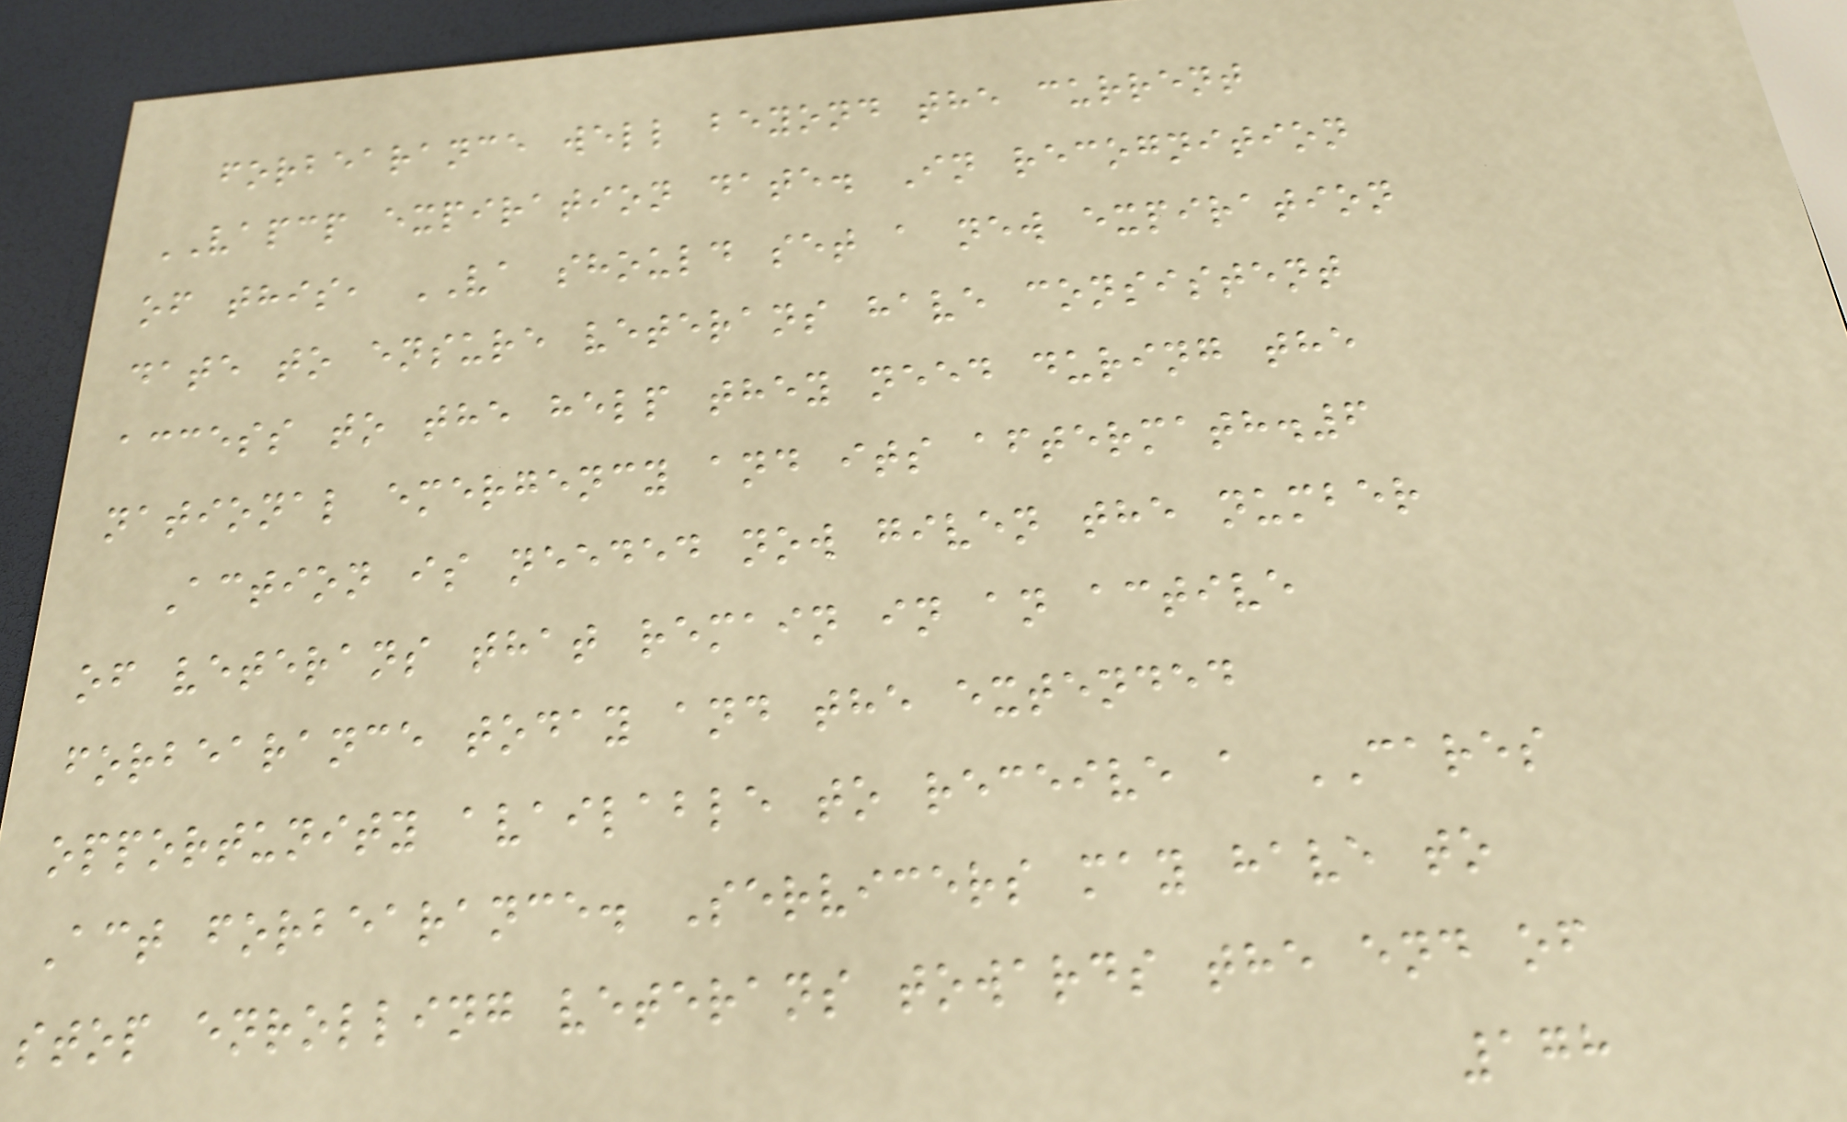forbearance well beyond the current
VAPCP expiration date. In recognition
of this, VA should set a new expiration
date to ensure veterans have consistent
access to the help they need during the
national emergency and its aftermath.6
Action is needed now given the number
of veterans that remain in an active
forbearance today and the extended
opportunity available to receive a CARES
Act forbearance. Servicers may have to
stop enrolling veterans towards the end of
178
